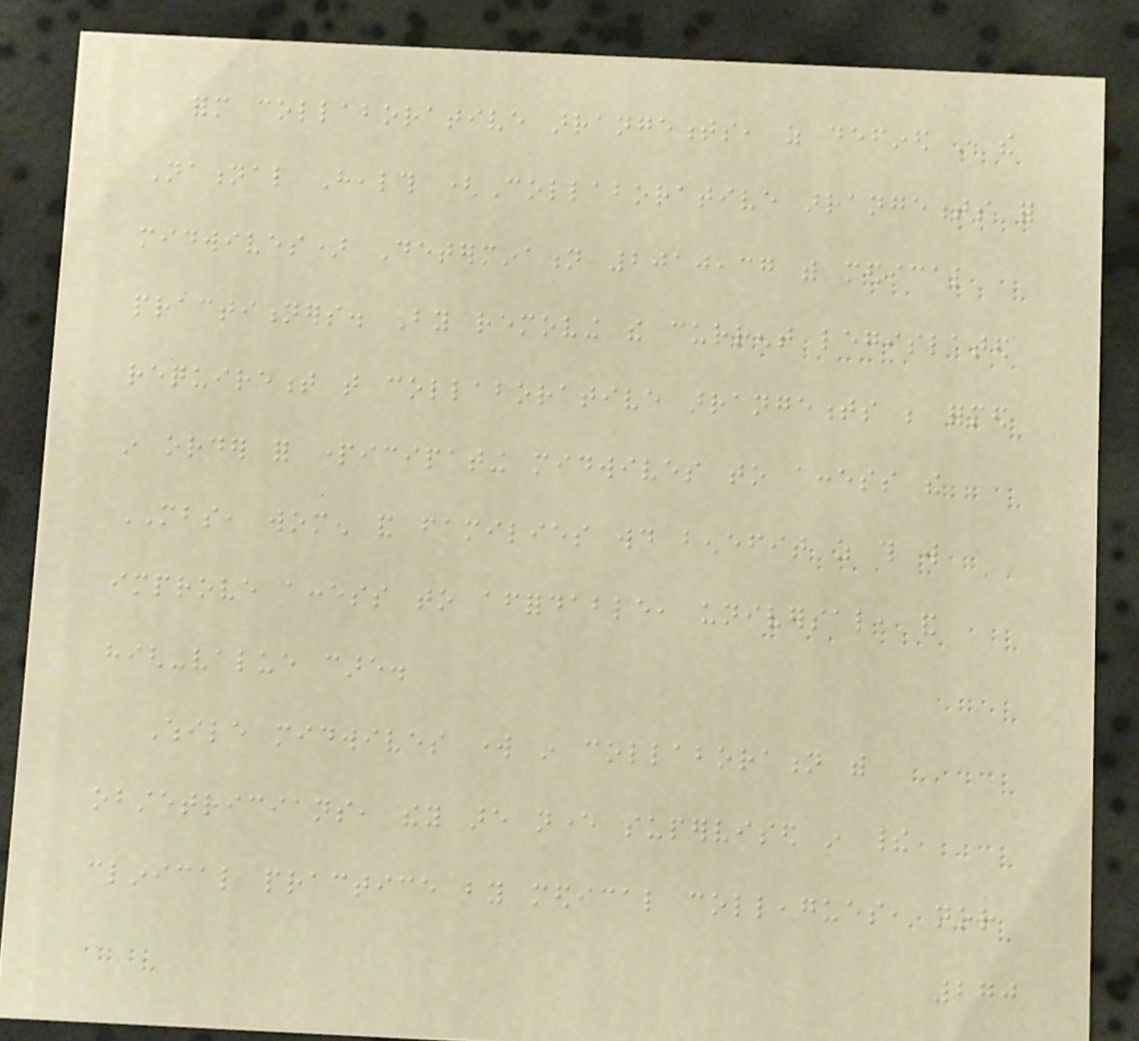form collaborative arrangements, as defined in the
National Health (Collaborative arrangements for
midwives) Determination 2010,37 with medical
practitioners. By removing the current legislated
requirement that collaborative arrangements be formed
in order for participating midwives to access the
MBS, women and families would benefit as this will
improve access to affordable, universal, and
high-value care.
While midwives work in collaboration with
obstetricians, they are never supervised in their
clinical practice by medical colleagues, nor
270
